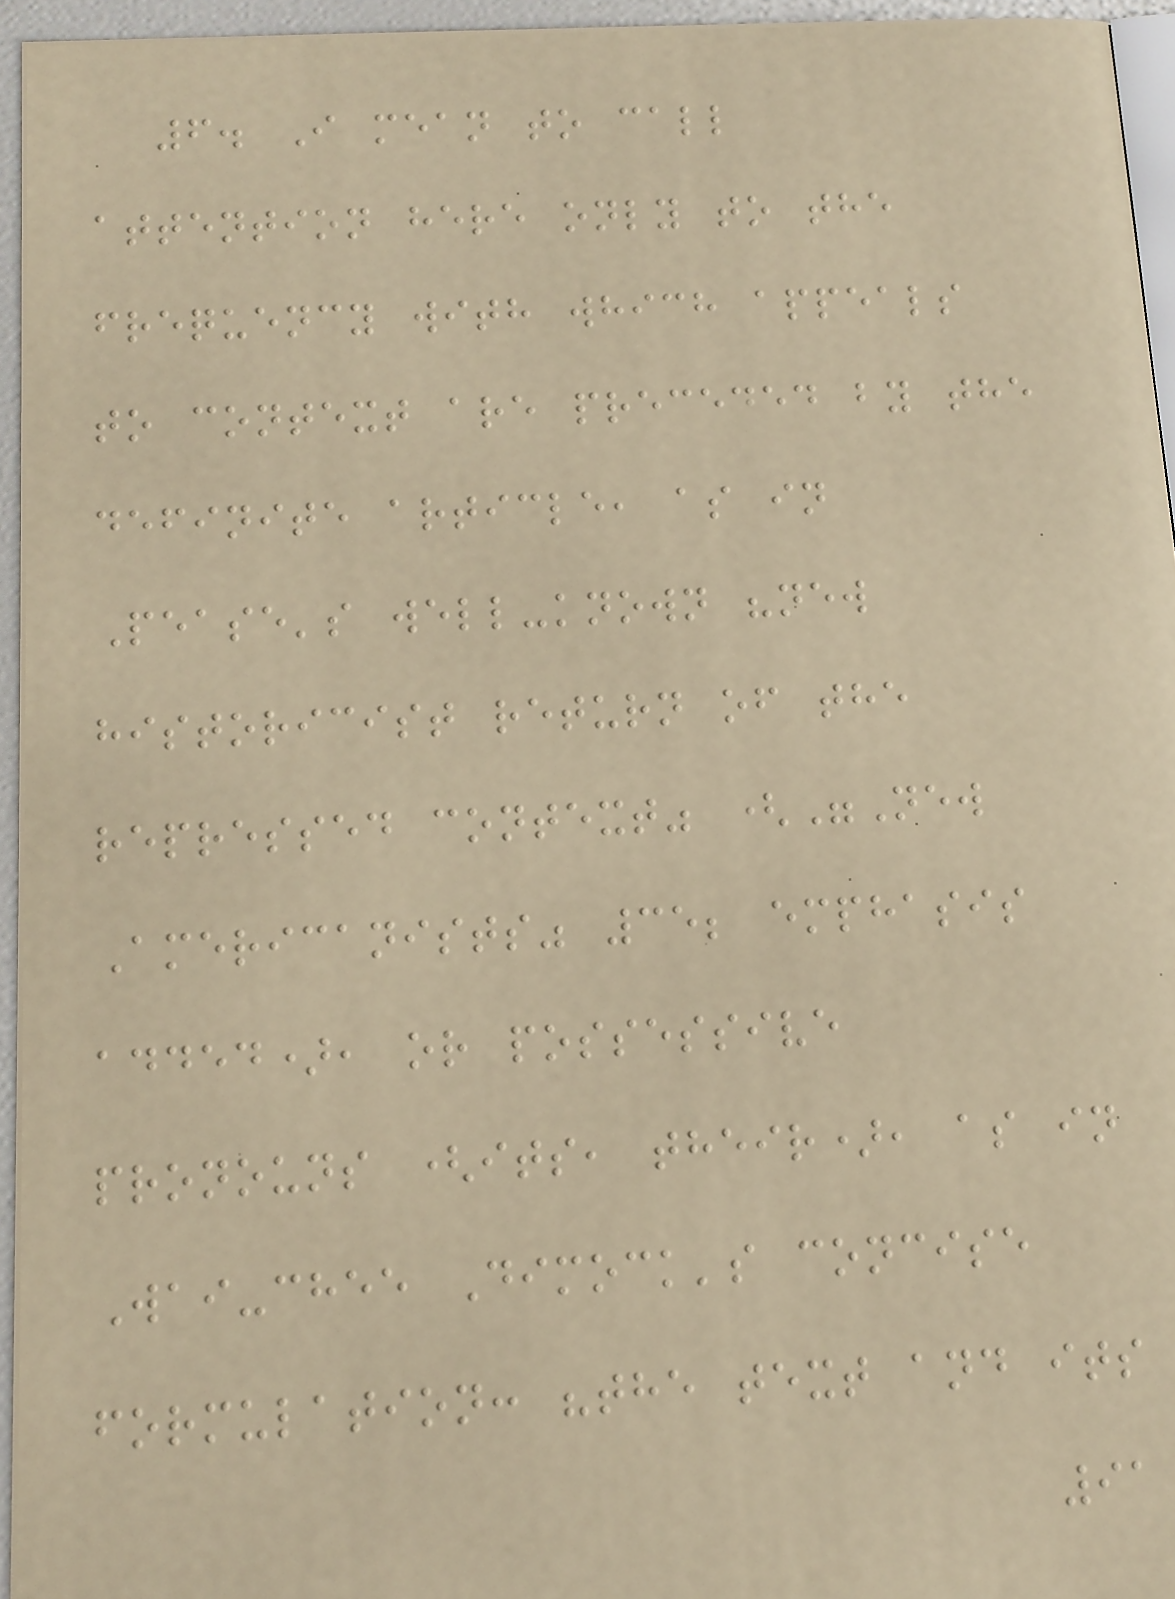6. I mean to call
attention here only to the
frequency with which appeals
to context are preceded by the
definite article, as in
Pease's well-known "new
historicist return of the
repressed context" ("New
Americanists" 35; emphasis
added), or possessive
pronouns (its, their), as in
Wai-chee Dimock's concise
formulation: "the text and its
91
